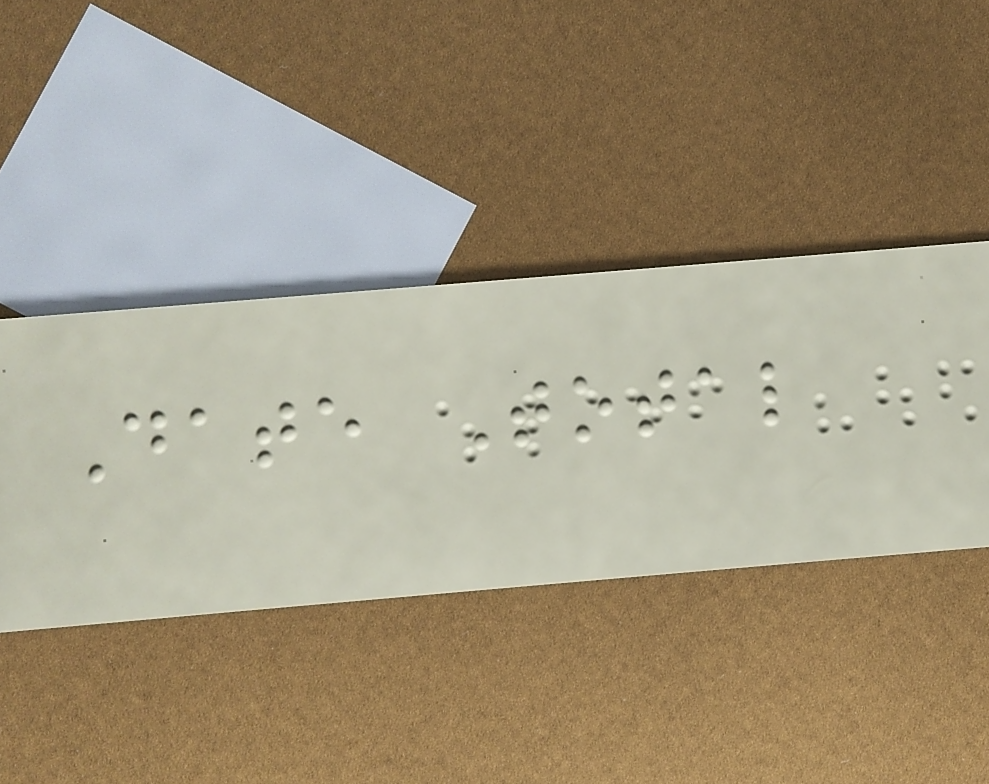Date Total
